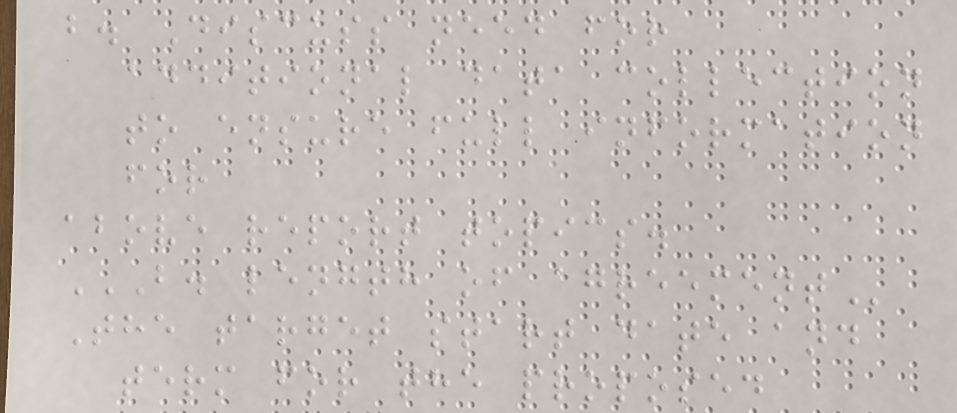b. Discuss need for
additional data collection
to ensure full information
for
above report topics.
B. LENGTH OF AGREEMENT
The target start date and
term for the proposed
